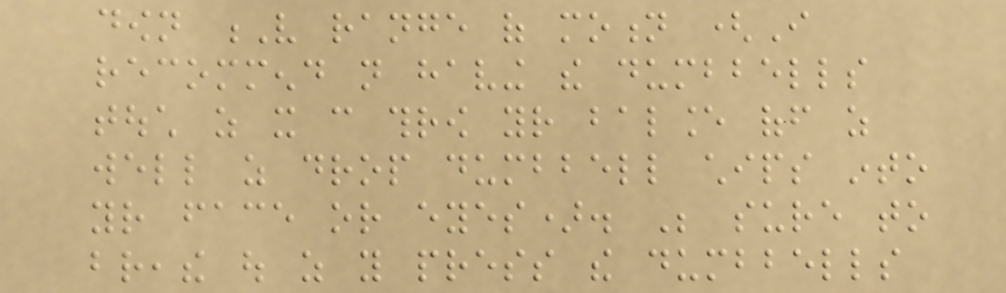down V range of motion (I
recommend not having the dumbbells
touch as it can throw your balance off as
well as drop dumbbell chips into
your face or eyes). Be sure to
breathe out as you press the dumbbells
